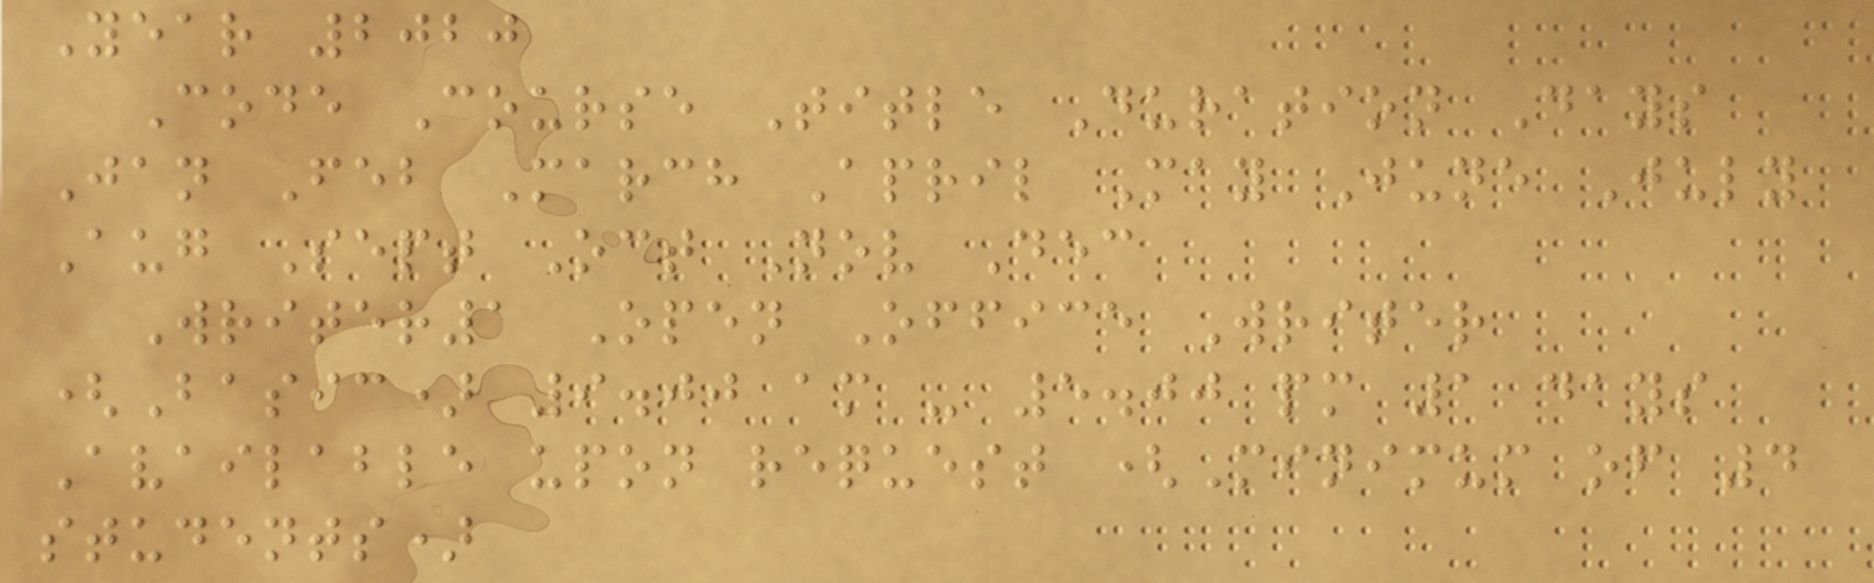Year 2020
Code Course Title Duration Days
Jan Feb March April May June July
Aug Sept Oct Nov Dec
Writer1 Open Office Writer
(Basic) 9.00 am - 5.00 pm 1 days
Available upon request (Minimum of 4
students)
